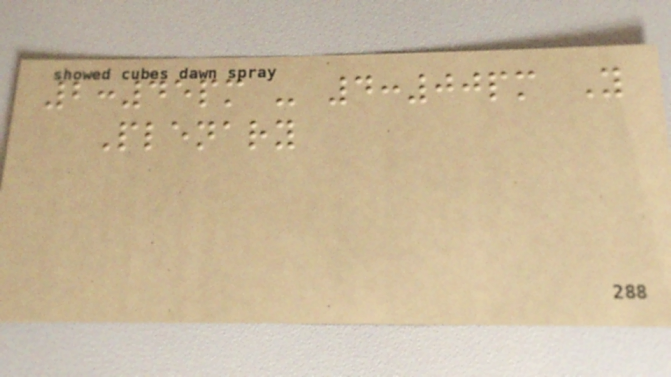2:45pm - 4:00pm Y
Plenary
